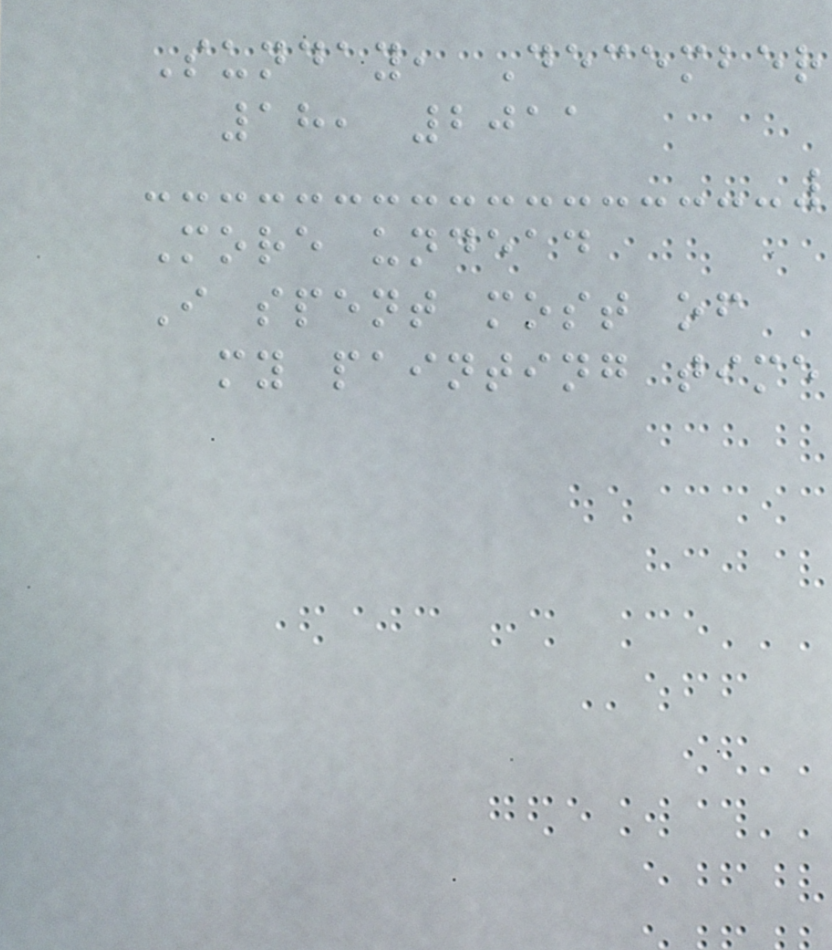Sunday, December
18, 2011
More undead
I spent most of
my painting time
